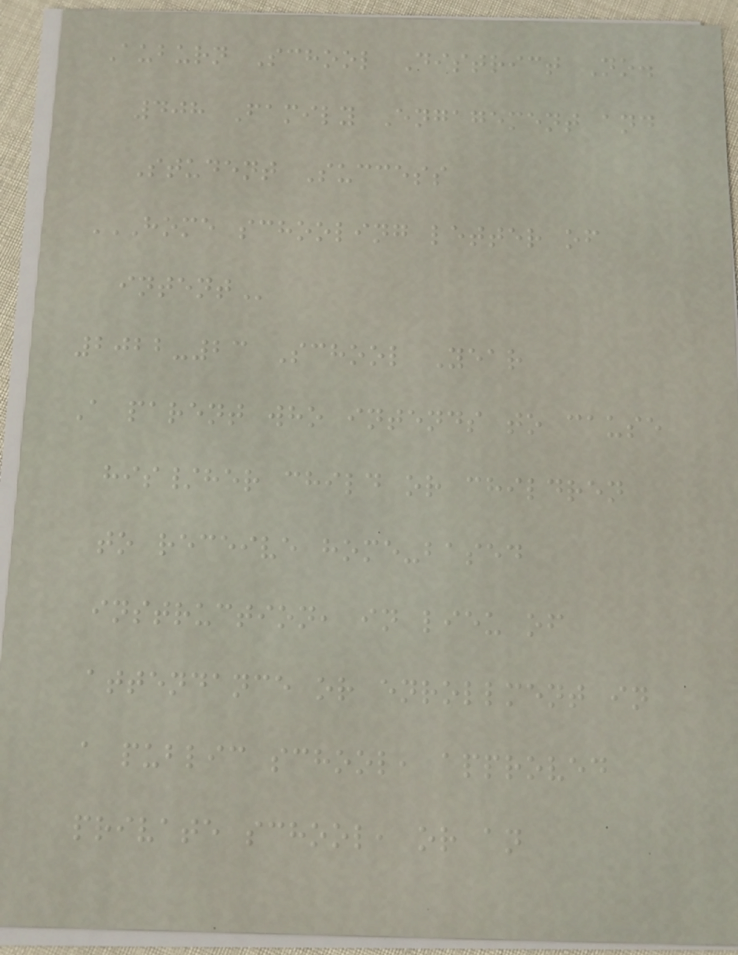Auburn School District No.
408 Family Engagement and
Student Success
HOME SCHOOLING LETTER OF
INTENT
2022-23 School Year
A parent who intends to cause
his/her child or children
to receive home-based
instruction, in lieu of
attendance or enrollment in
a public school, approved
private school, or an
